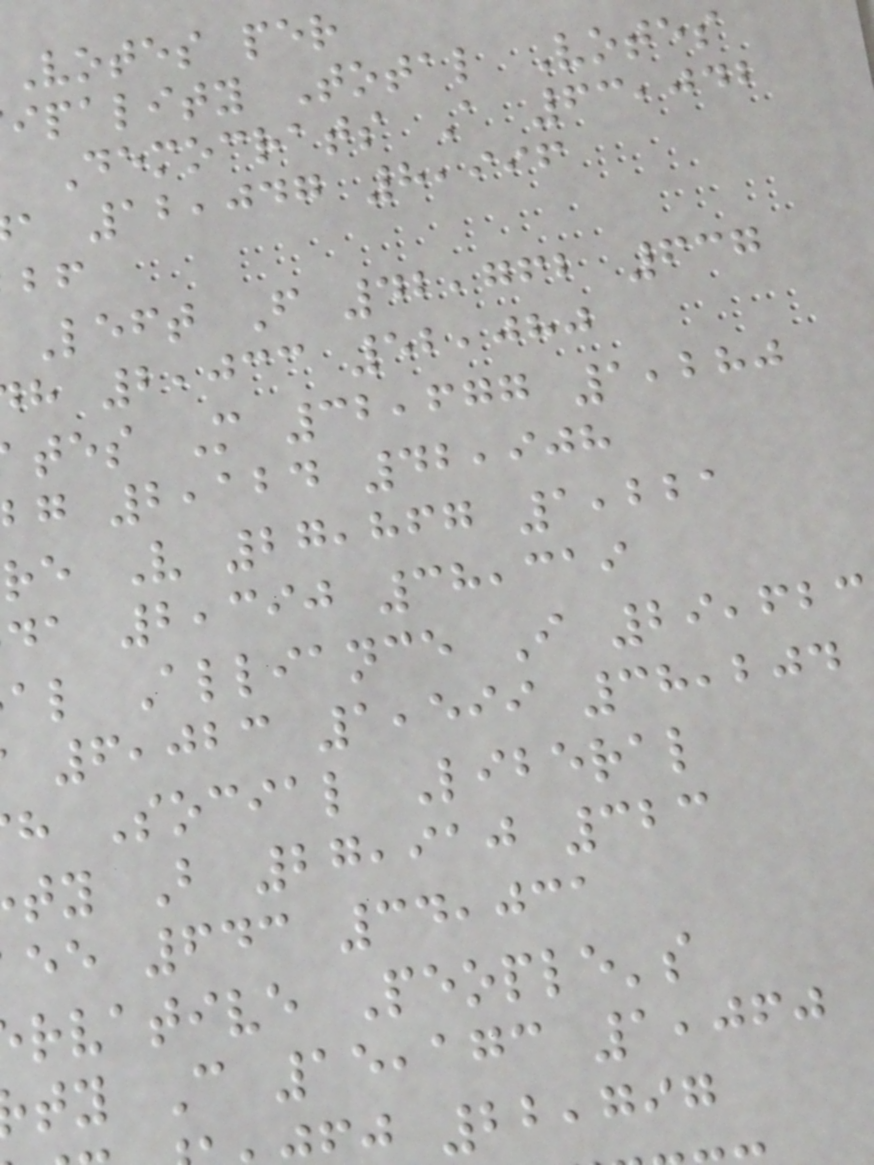Votes per
ipality Total Votes
Democrats A 63,042
a 12,047 8,996
Left F 42,762 637
h 2,033 52,080
tes M 32,677 1,280
bg 2,124 42,908
re V 27,867 1,221
da 2,390 38,319
al Alliance I 29,623
6,023 1,599 38,204
h Social Liberal
ty B 27,910 323
ee 643 34,031
rvative People's
ty C 15,173 1,060
22,797
